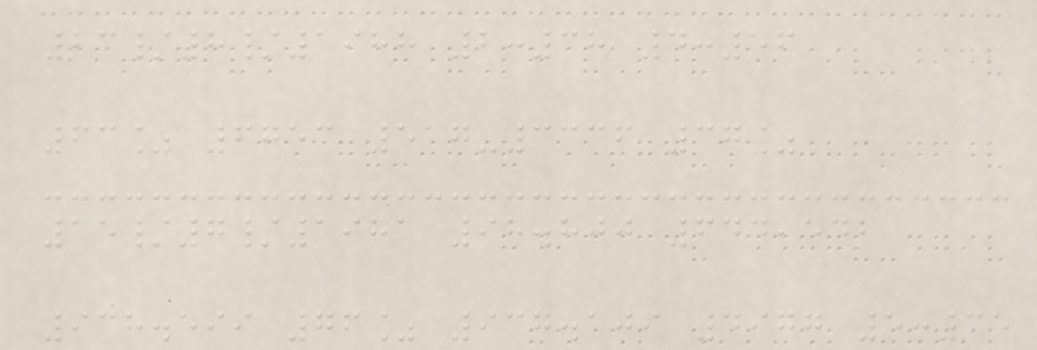23/8/1988 2:38 4:56
63% 6753 517-3336 37%
15/7/1981 98.800 644,542
938.599 76% 937.109 4977 5:35
